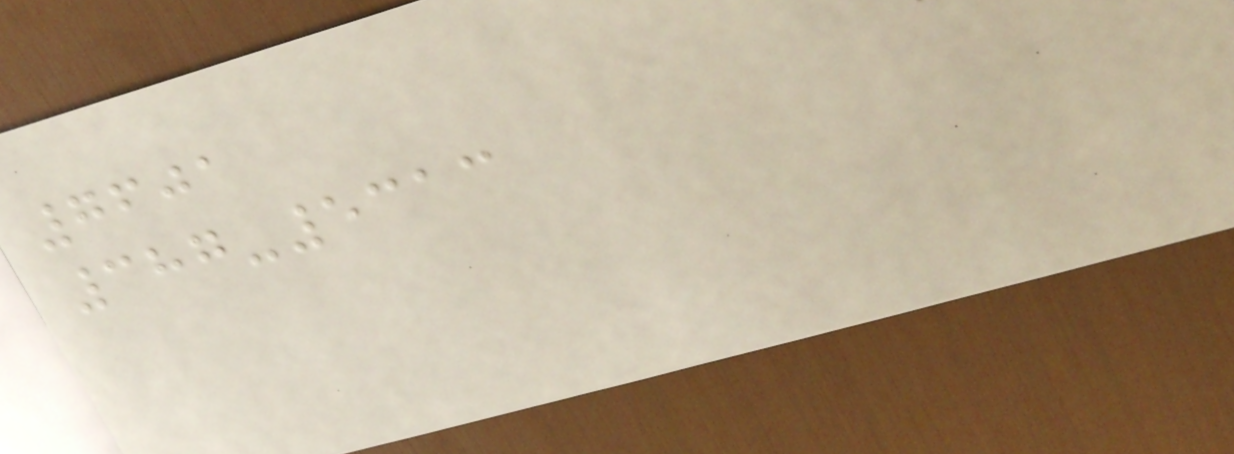7601
387-5313
